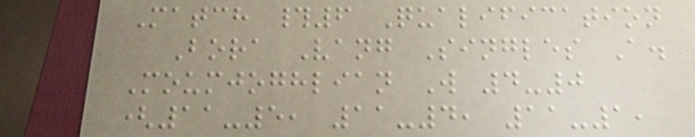Match #6 Qualification
Bora Vang Singles A.
Moumjoghlian W 4-0
(11-5, 11-4, 11-1,
